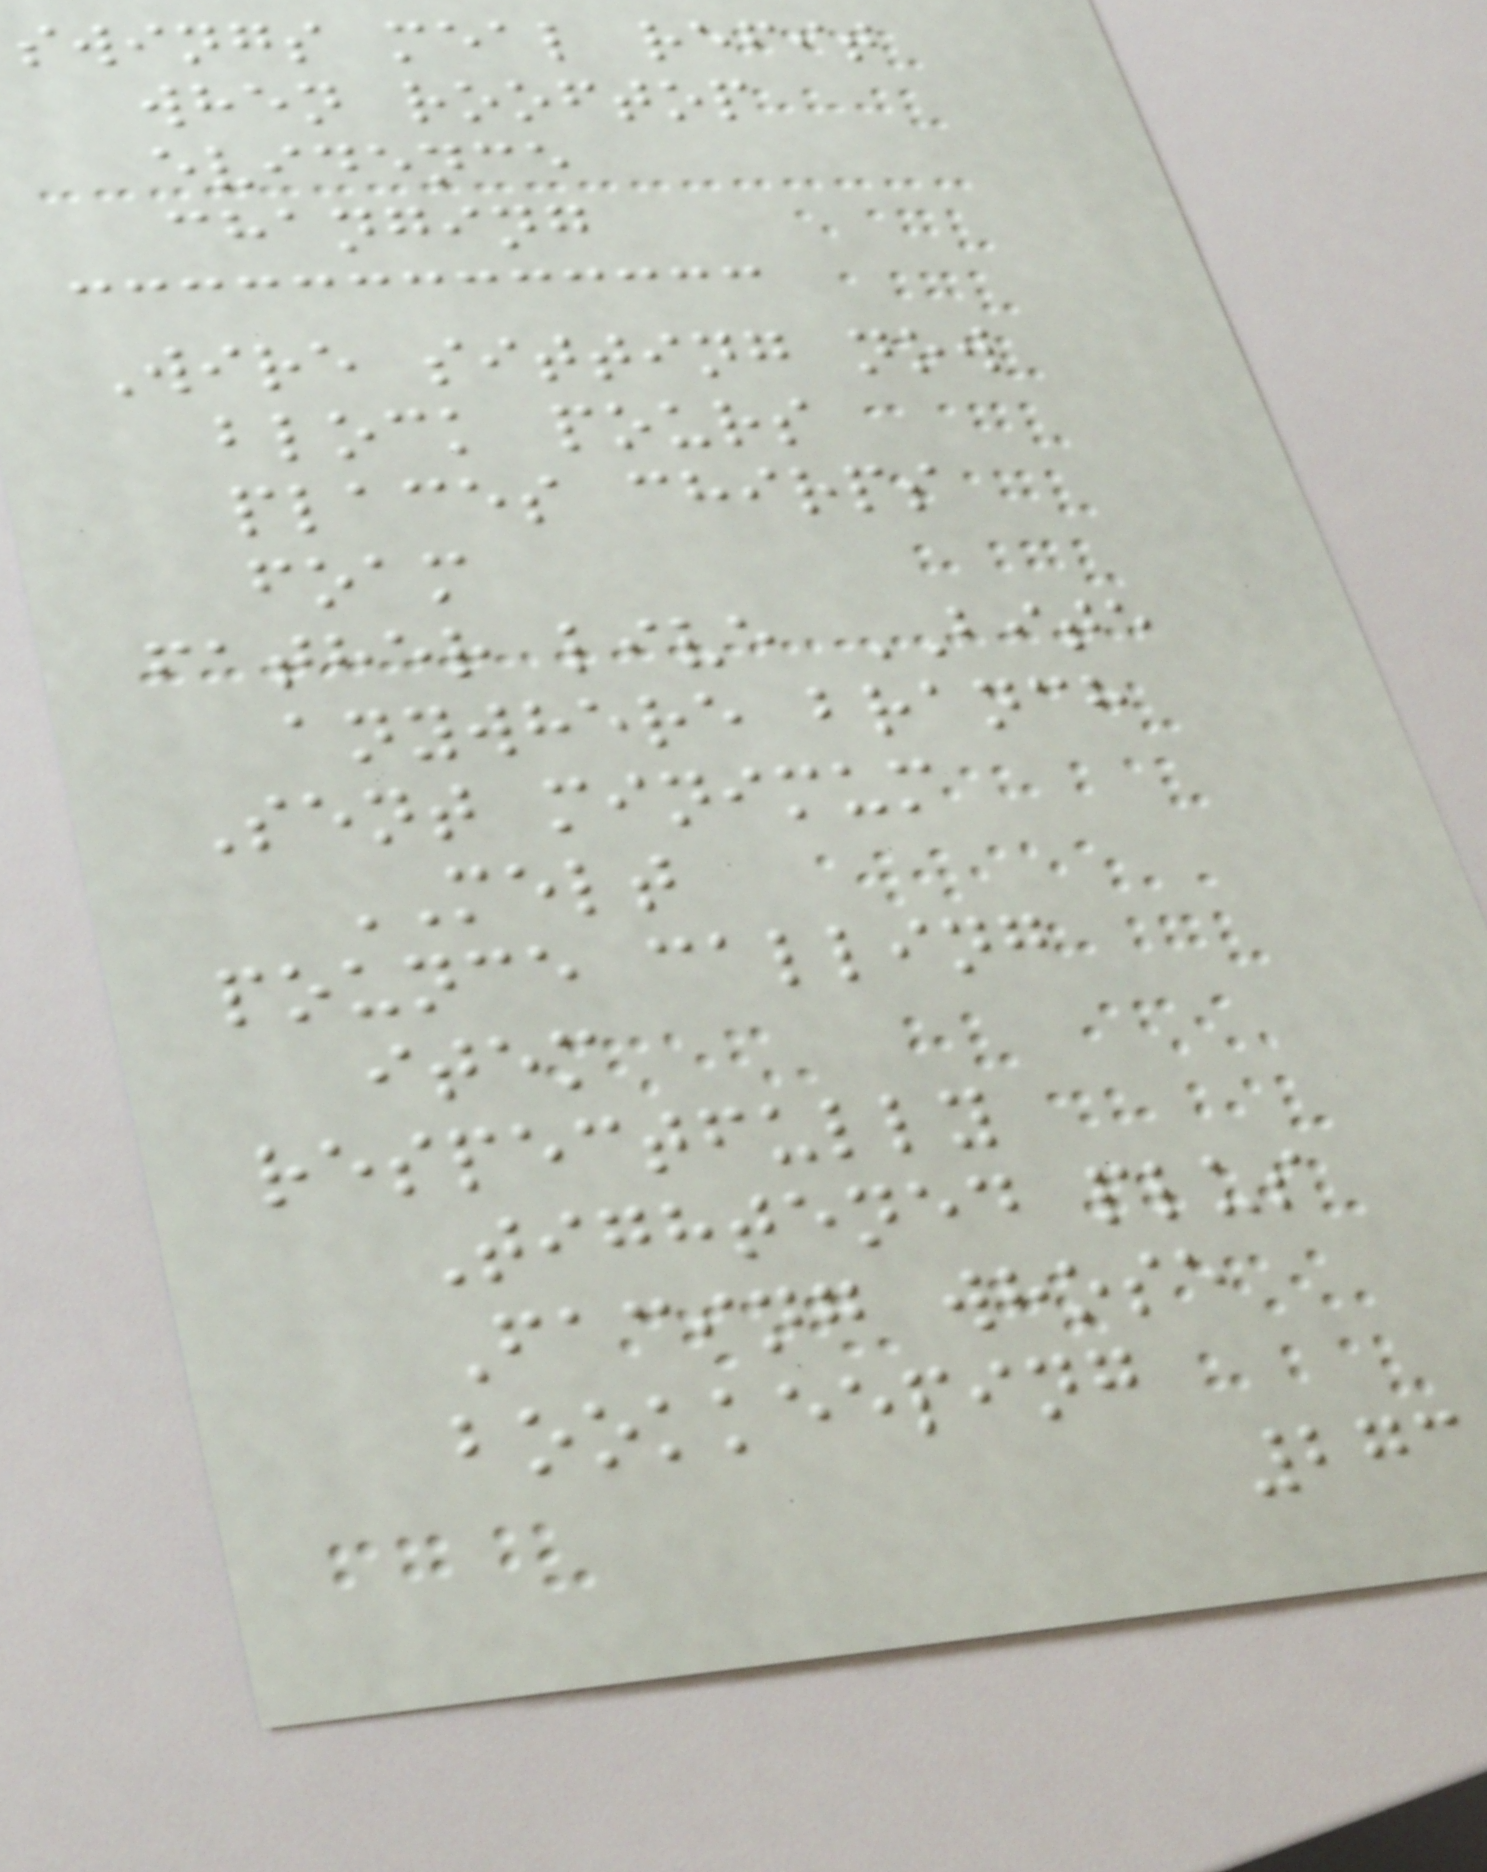swings meal refit
when rooftop
evidence
changing
Wire sitting now
block pours
places chirps
foam
father live BITE
anywhere branch
Sent minimum
MELT
pounce calling
item
respectfully
Tightened plus
Facing whose
bookkeeping
273
